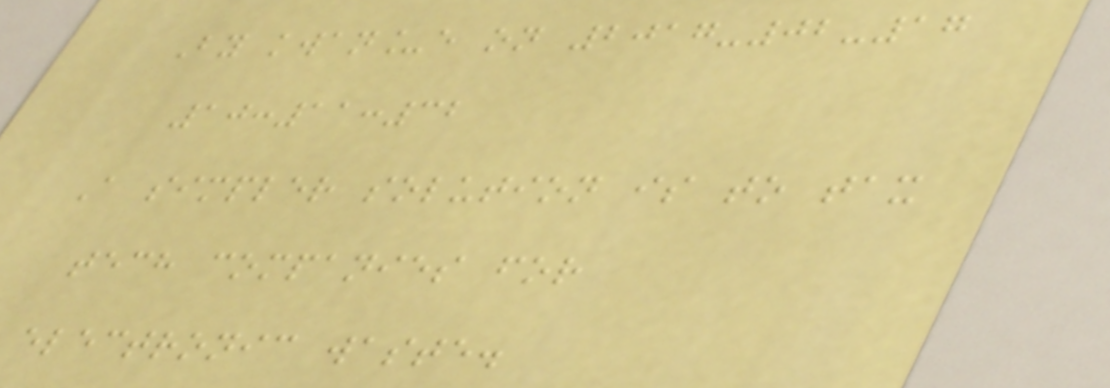By kwan_e on 2017-02-17
10:11:32
A simpler solution is to tax
tech companies for
electronic waste.
